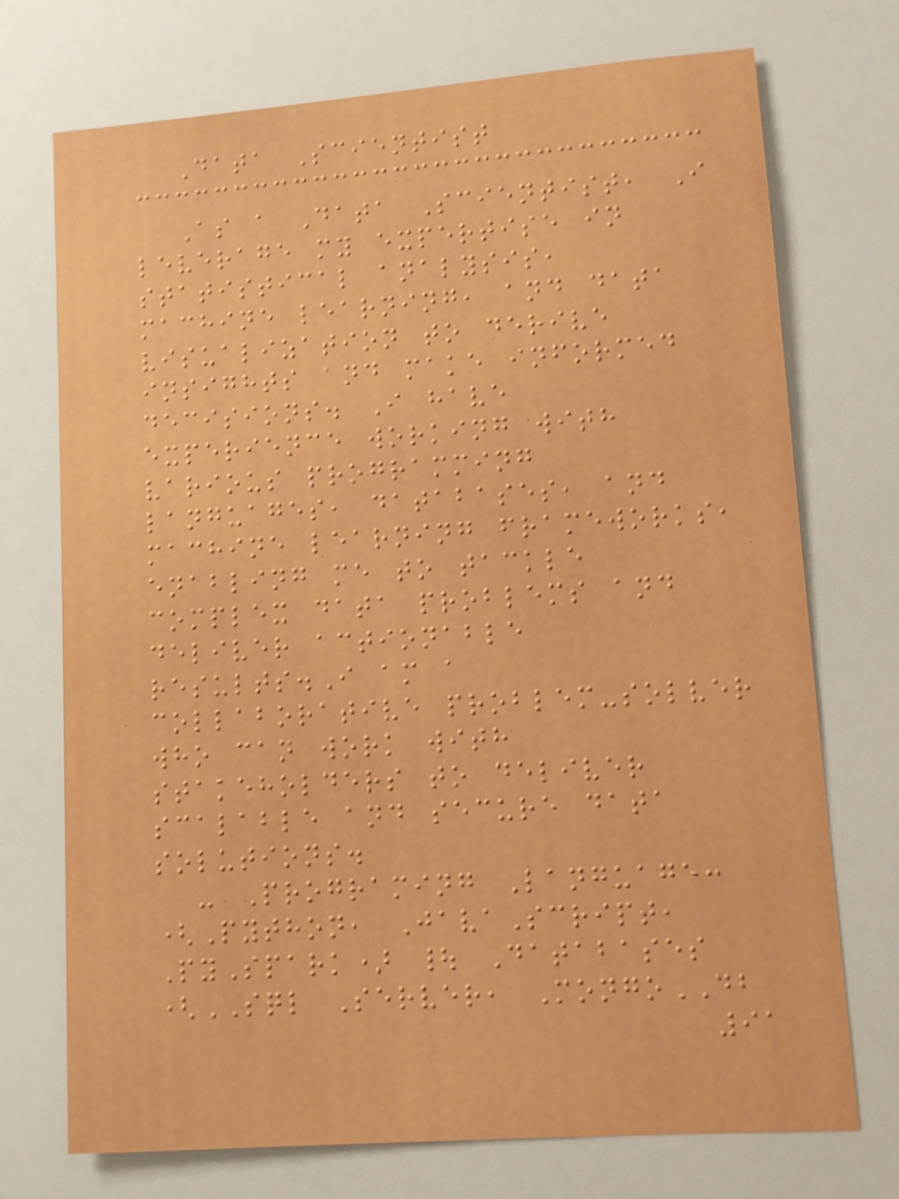Data Scientist
As a Data Scientist, I
leverage my expertise in
statistical analysis,
machine learning, and data
visualization to derive
insights and make informed
decisions. I have
experience working with
various programming
languages, databases, and
machine learning frameworks,
enabling me to tackle
complex data problems and
deliver actionable
results.I am a
collaborative problem-solver
who can work with
stakeholders to deliver
scalable and secure data
solutions.
- Programing Language:
(Python, JavaScript,
PySpark) | Databases
(SQL Server, MongoDB
91
